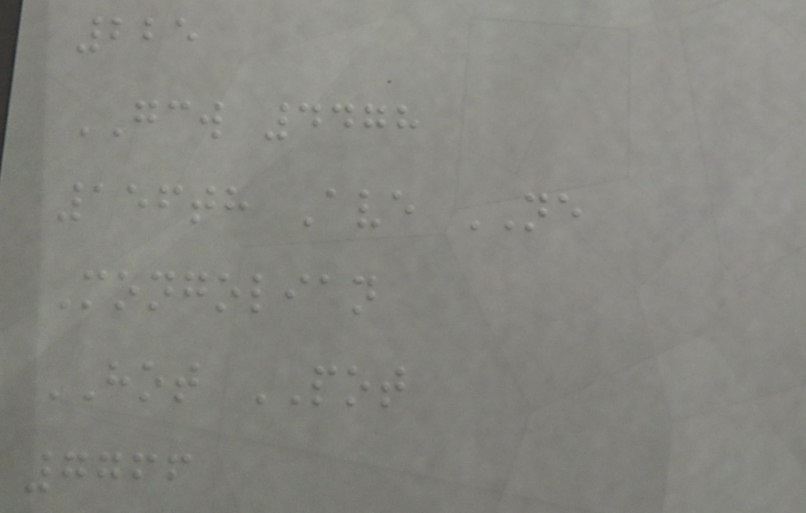225
GCW 4478
156th Ave NE
Mongolian
HOT POT
7766
